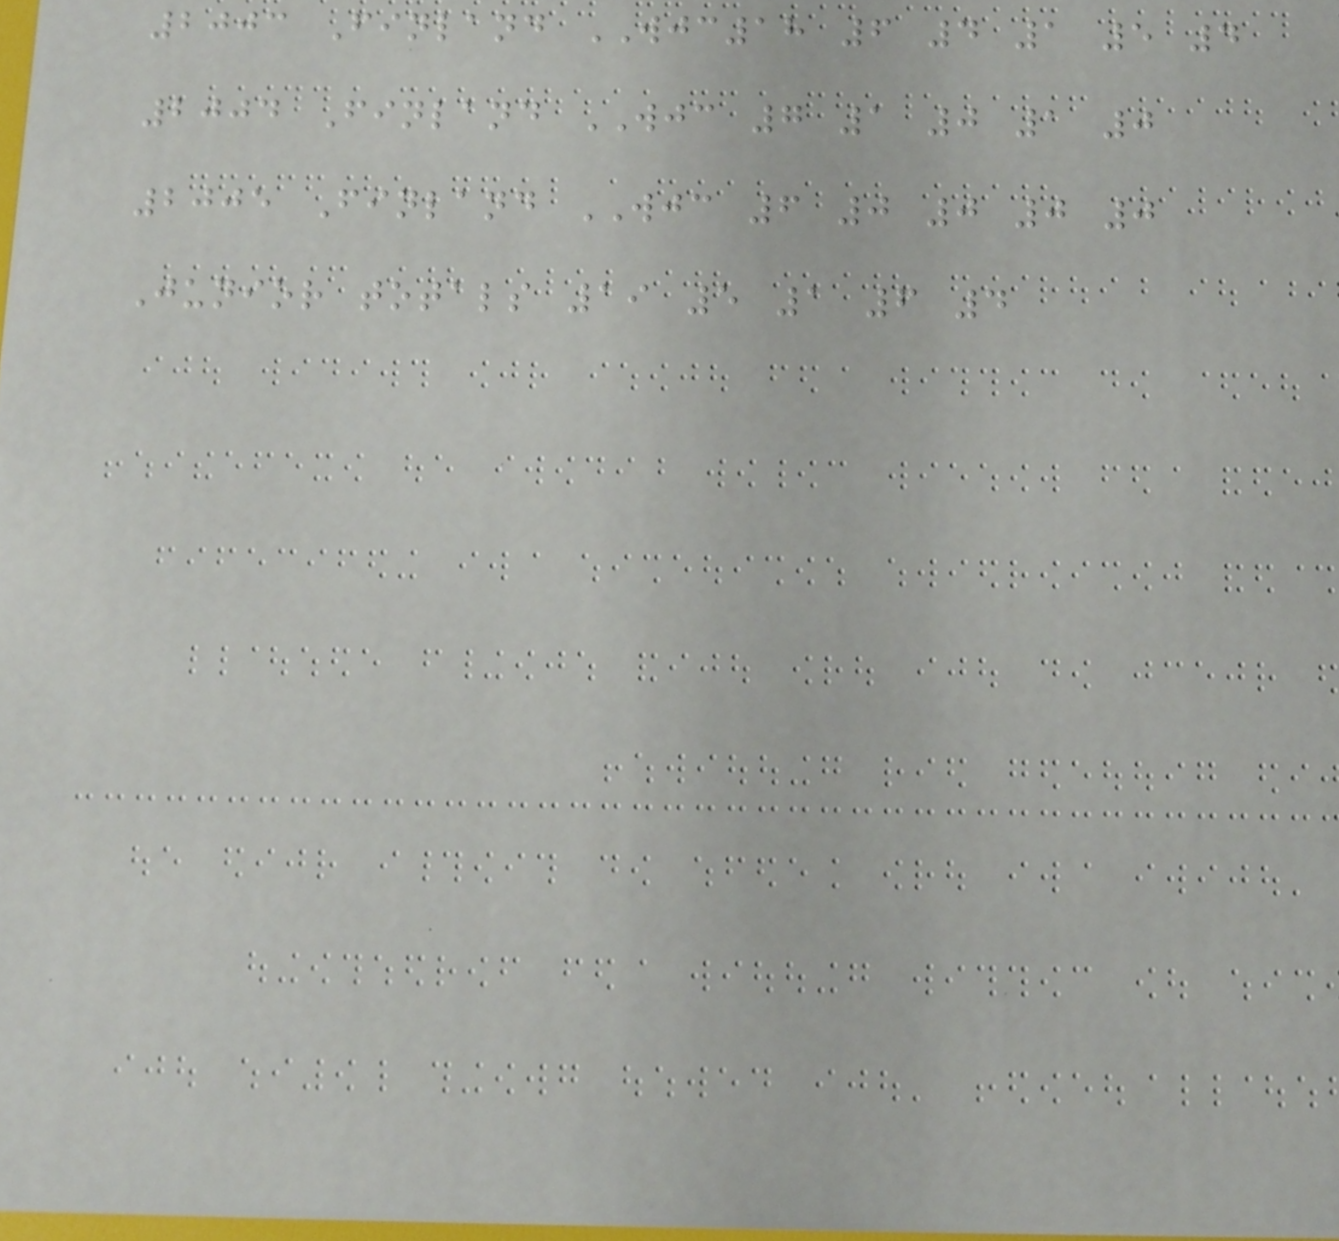2003 Finland WJC18 6 4 1 5 4
2004 Finland WJC 7 1 0 1 0
2005 Finland WJC 6 0 0 0 0
Junior totals 19 5 1 6 4
